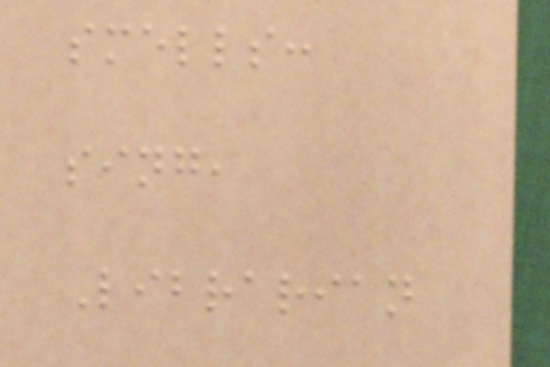smells:
sing,
Librarian
